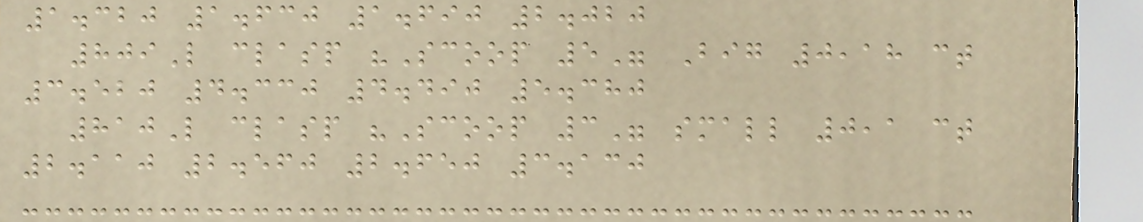1.320 1.630 1.690 2.020
809L clasp "Scoop 5" Big 0,18 ct
3.520 4.330 4.490 5.380
810L clasp "Scoop 3" small 0,1 ct
2.110 2.560 2.650 3.130
